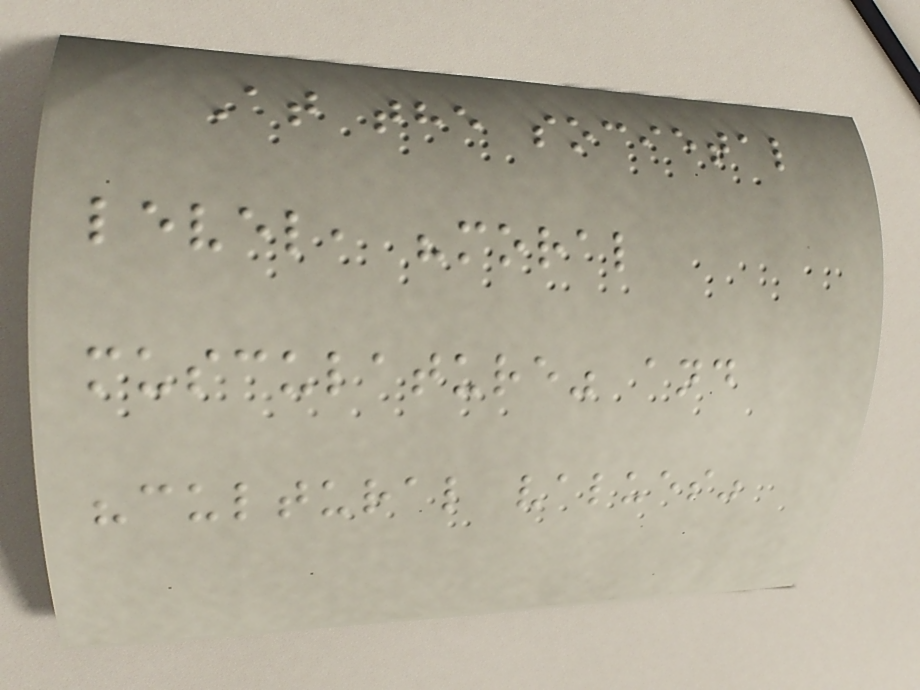At the societal
level, "moral
musculature" and
"cultural values"
